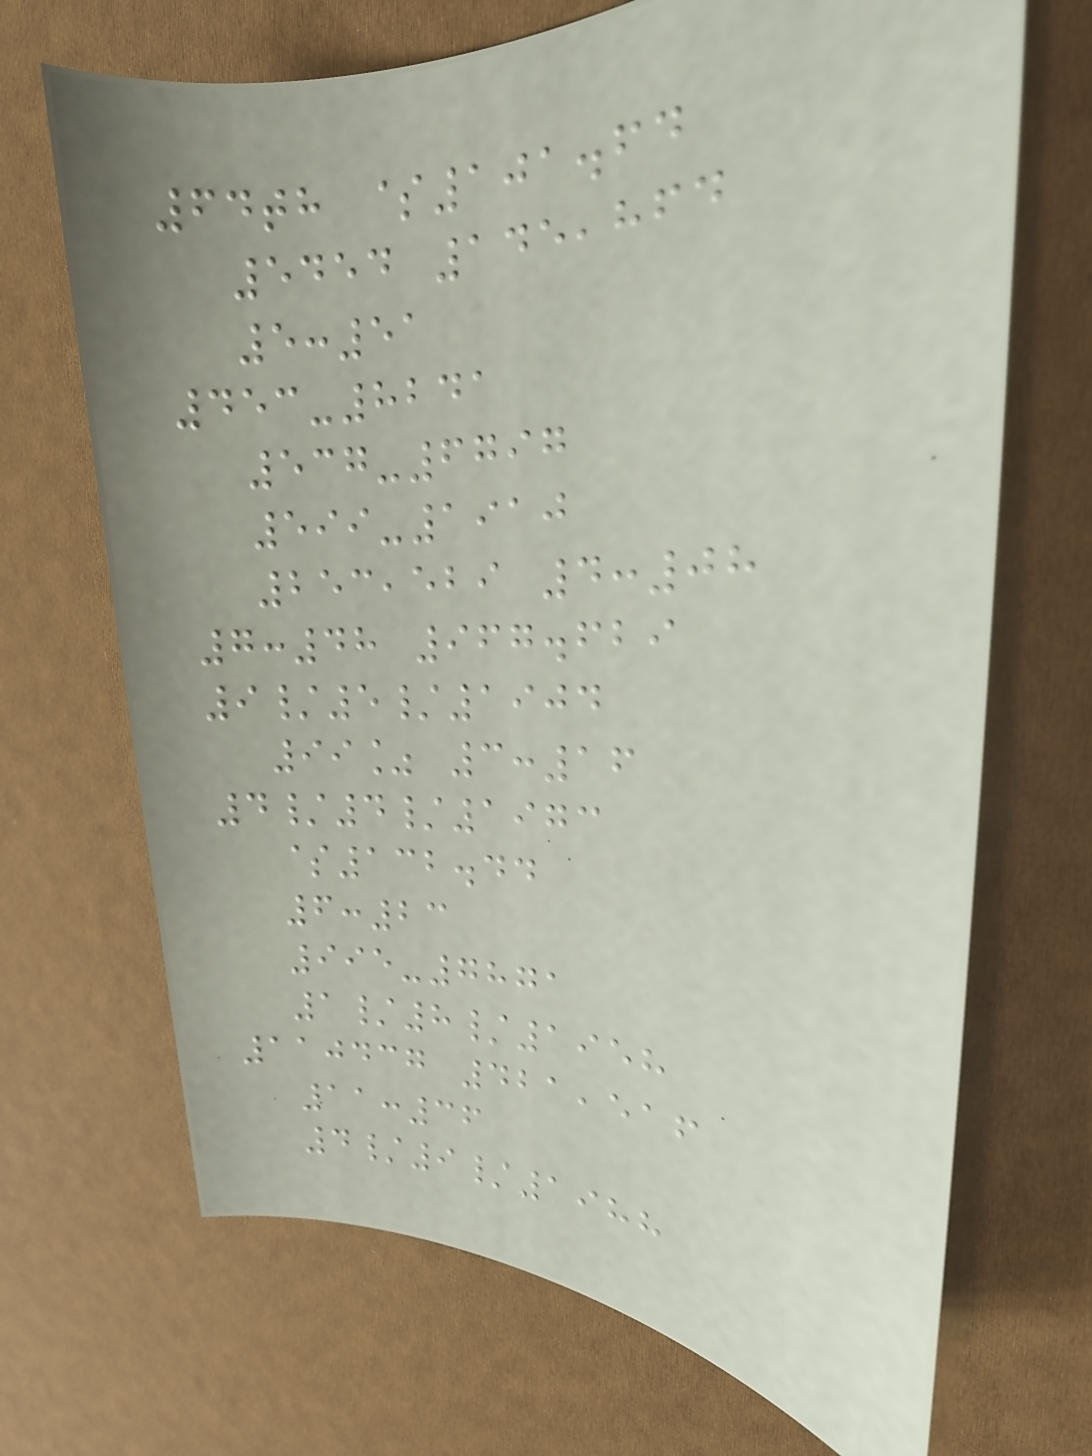64th $101.64
5454 145,864
5:51
453-8241
537-6797
599-1910
253,529 4:08
7:48 967.629
9/5/1904
99% 3:16
4/4/1973
$132.44
6:23
995-7871
1/8/1958
110437 421,516
11:36
4/9/1988
